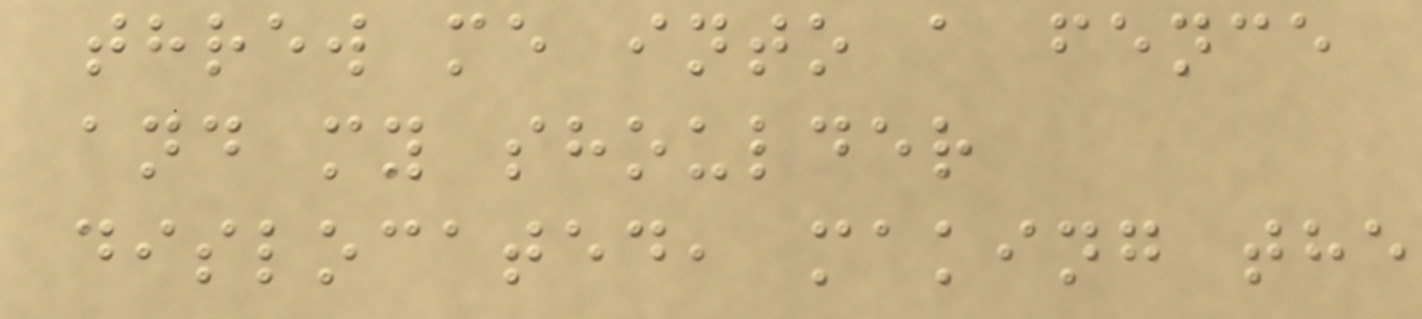threw me into a fence
and my shoulder
dislocated, making the
